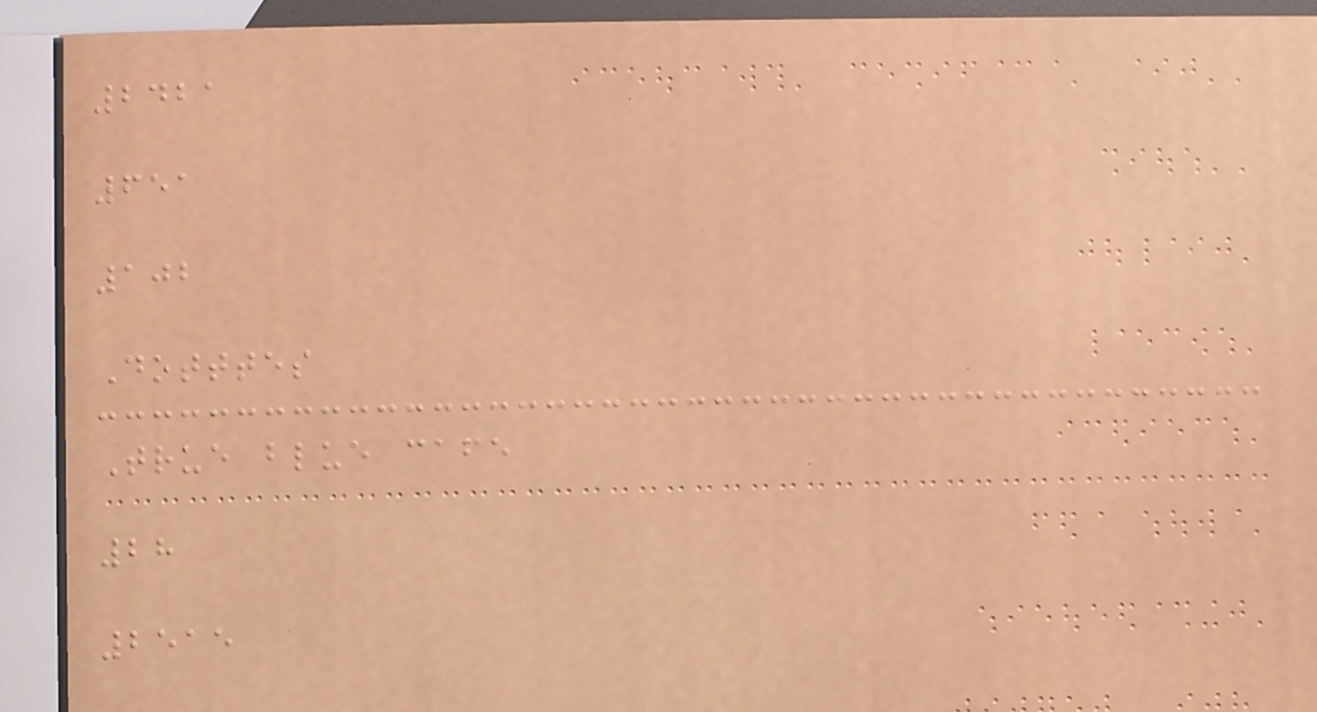2421
651
102
Dotttes
True blue cafe
28
2515
